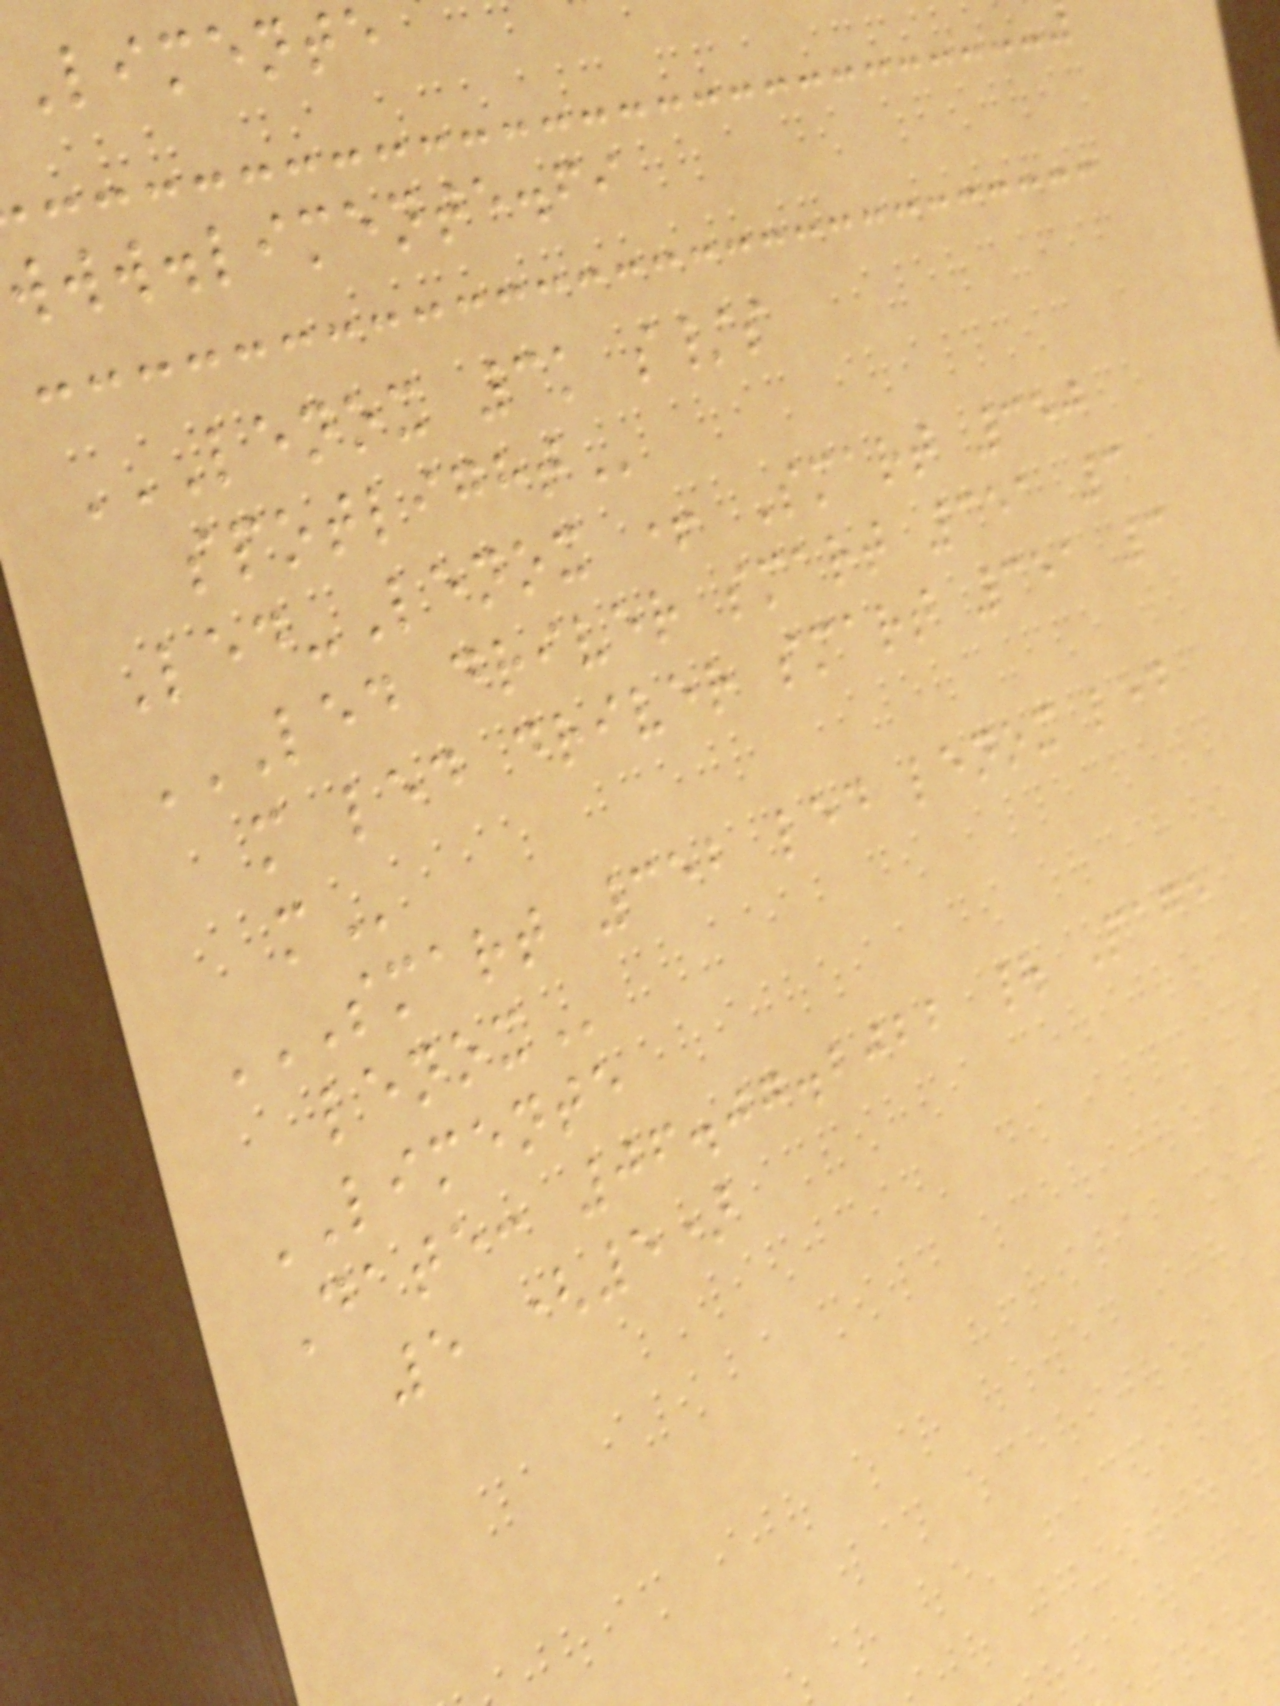limente
www.limente.fi
LENOX 3K S/S
Led-Lenox + Smart 350
LED DRIVER SMART 351 3
m led driver smart 351 3
SMART 352 LED LENOX LED
LIMENTE
Date: 06.07.2022 | Page
5 (5)
